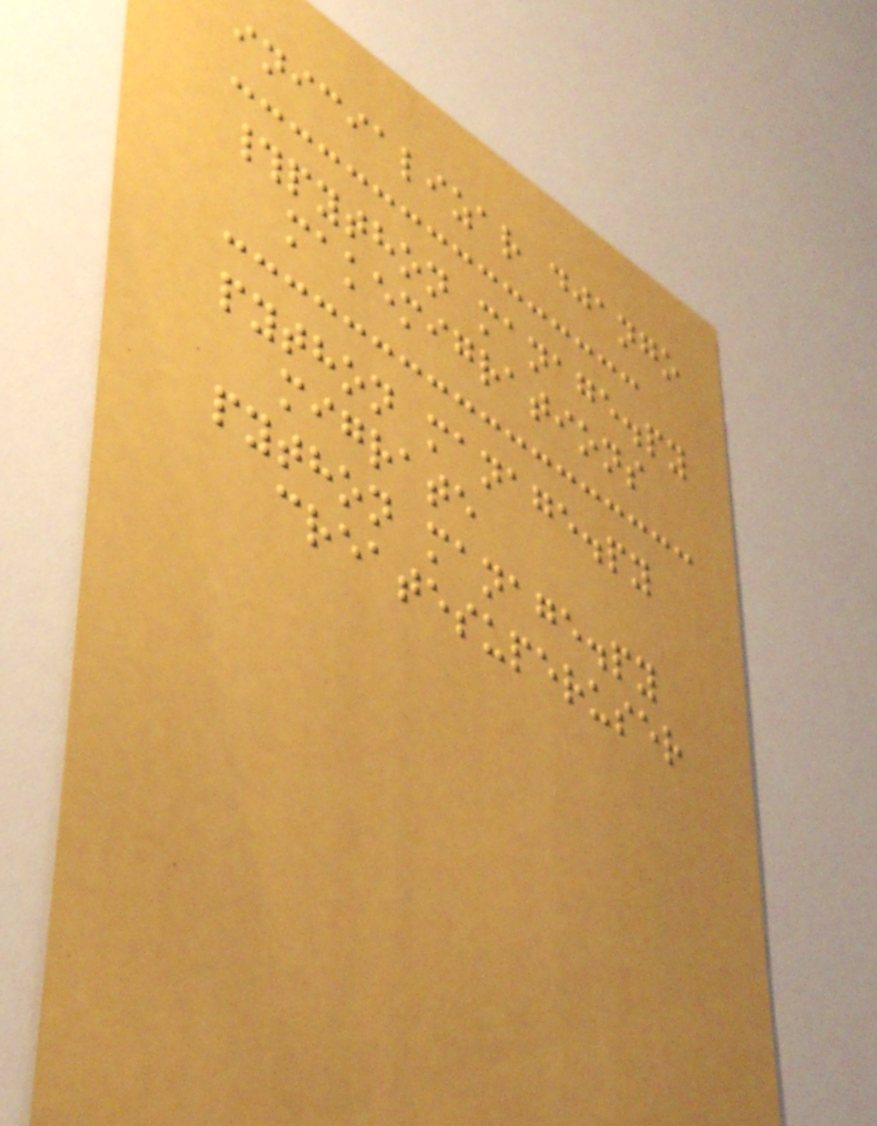inicializar django
#python manage.py
makemigrations
python manage.py
migrate
python manage.py
createsuperuser
